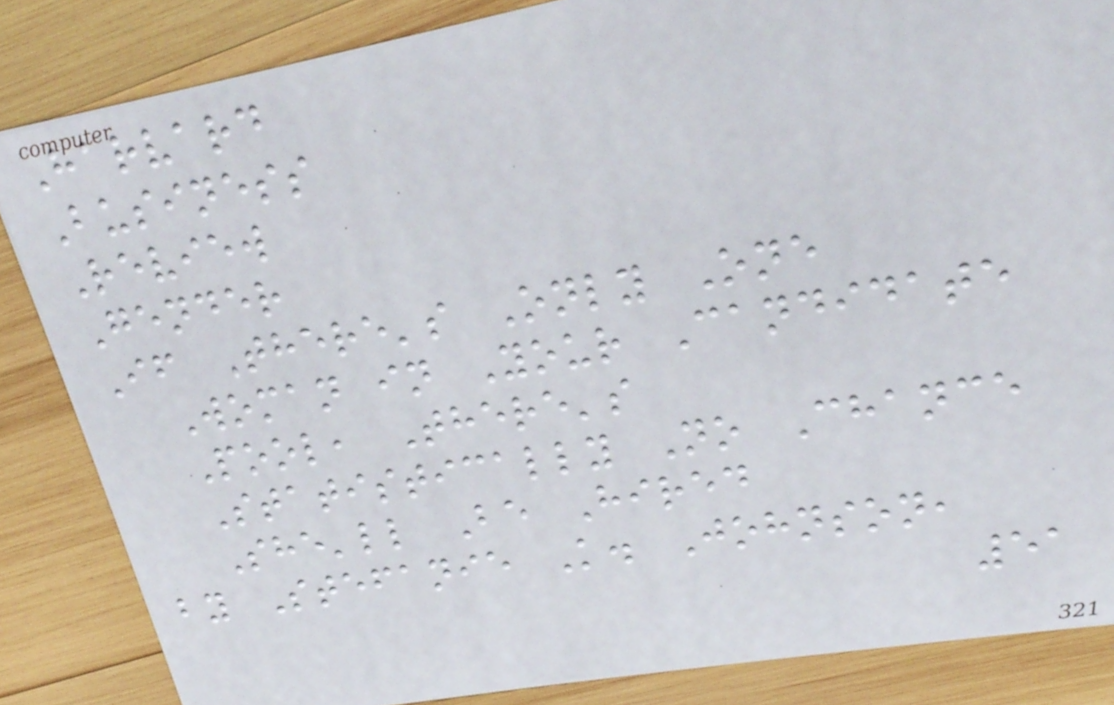Harvard
Business
Review
Gender
If There's Only One
Woman in Your Candidate
Pool, There's
Statistically No Chance
She'll Be Hired
by Stefanie K. Johnson,
51
